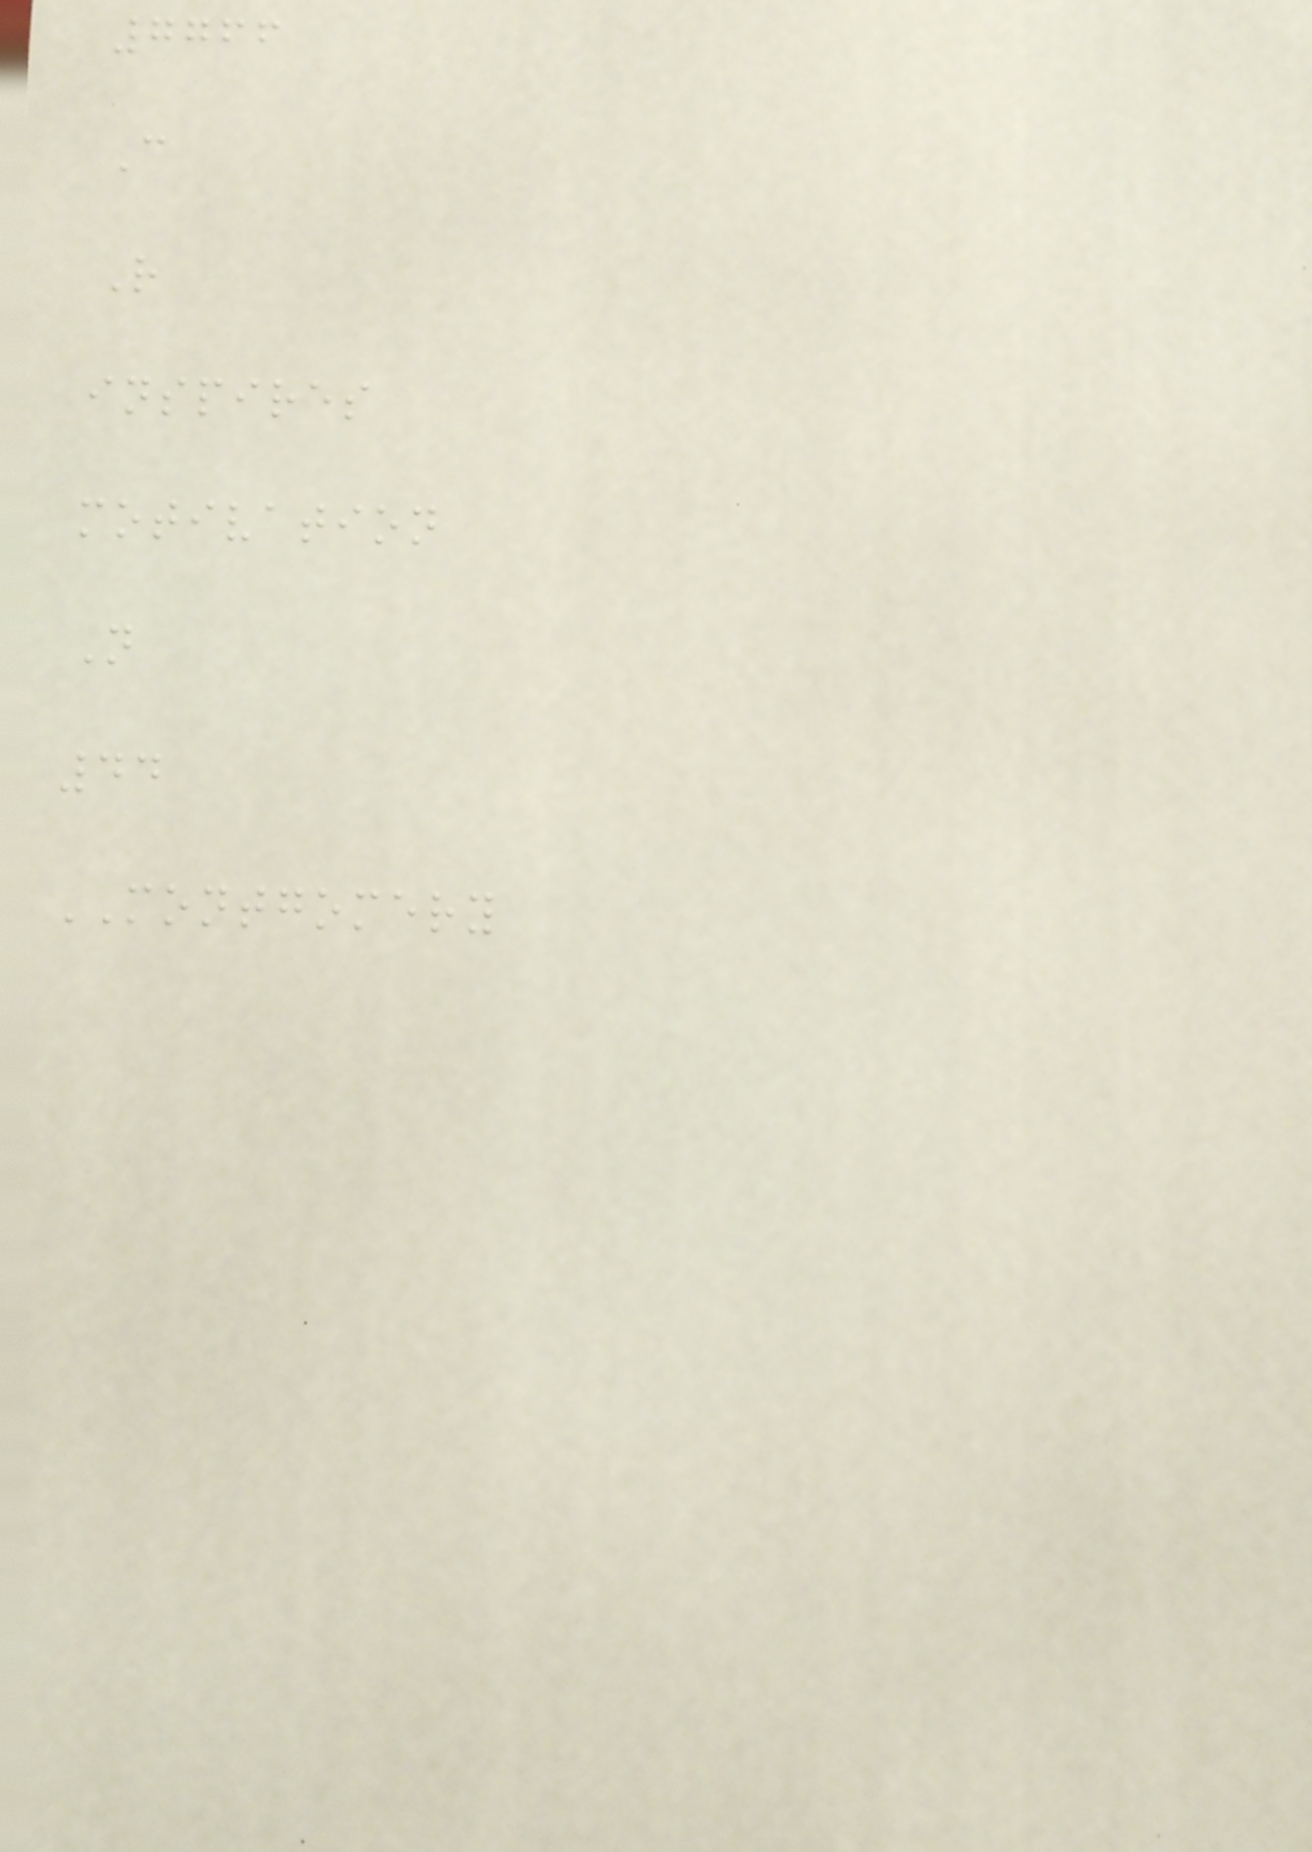7766
C
R
inspires
motivation
N
44
MONTGOMERY
